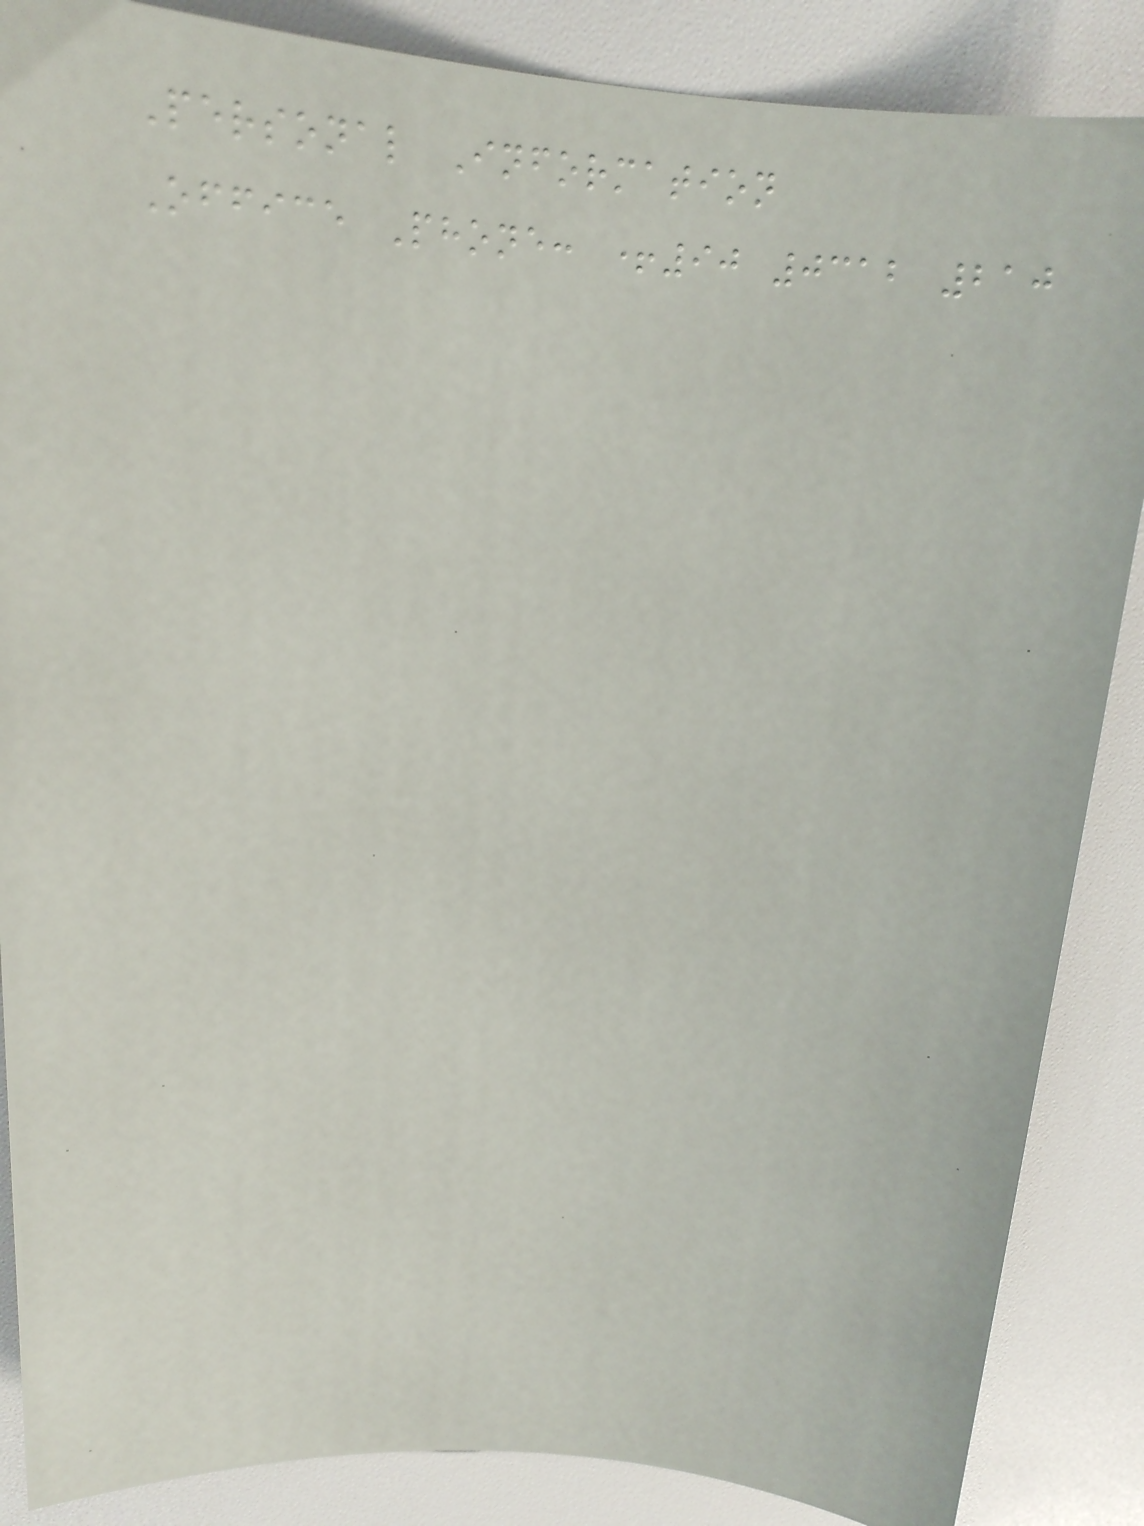Personal Information
Office Phone: +90 0312 210
